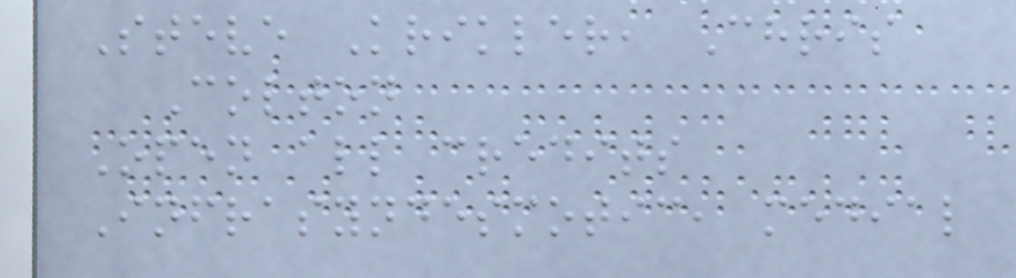Steve Krikler, Chris
Colton
Open all credits
Infrasyndesmotic, medial
